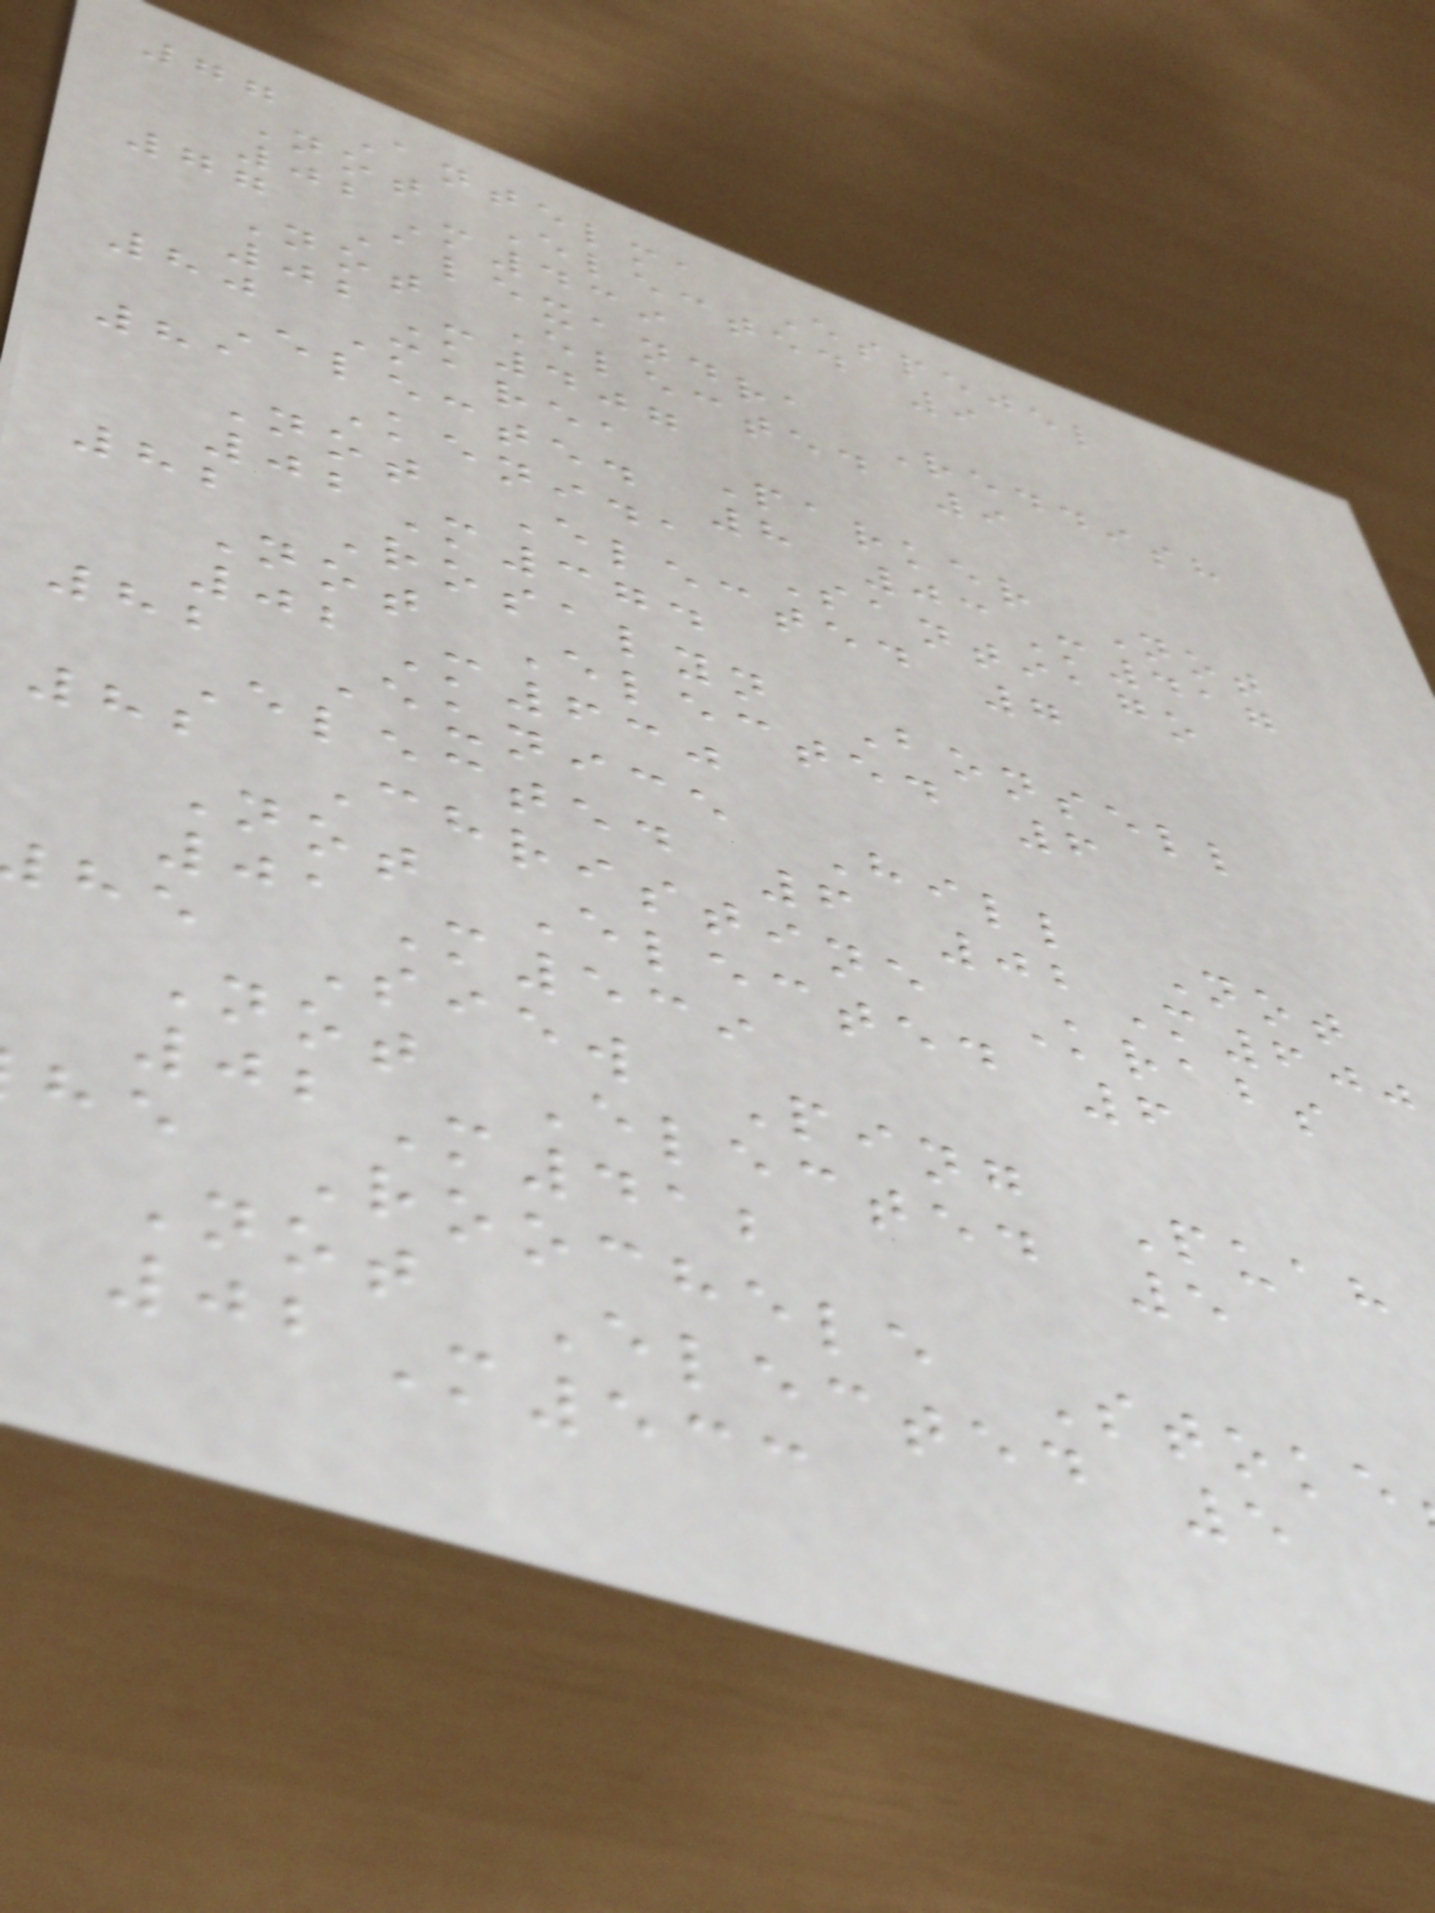77 Antelma Espejel
Not Elected 9
02M439
77 Alexandra Reddish
Not Elected 9
02M407
80 Marea Parker Not
Elected 8 03M417
81 Kenida Santiago
Not Elected 7
02M374
82 Rosalyn Bonsell
Not Elected 6
02M630
82 Eunice Hill Not
Elected 6 02M600
82 Christine Krabs
Not Elected 6
01M539
he Siew Ping Puah
Not Elected 5
02M412
he Roochele Stoke
Not Elected 5
02M533
